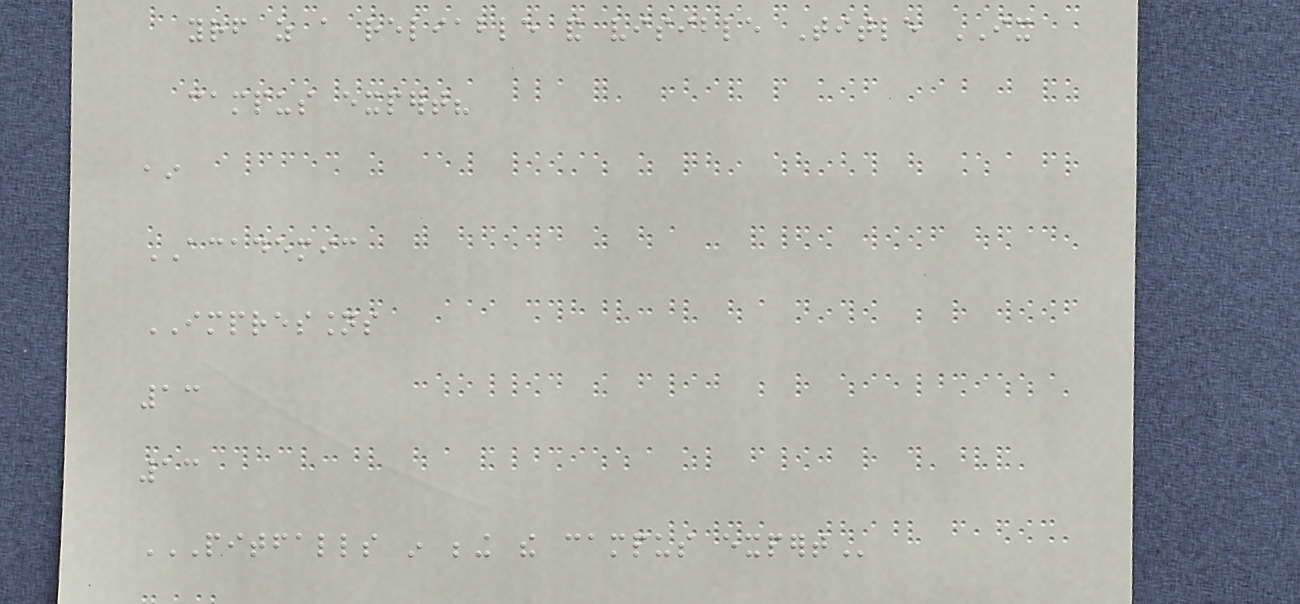yourself as a reliable and visible Title IX
campus expert?
ai
ACADEMIC
IMPRESSIONS
13
13
PITFALLS IN BEING THE CAMPUS EXPERT
